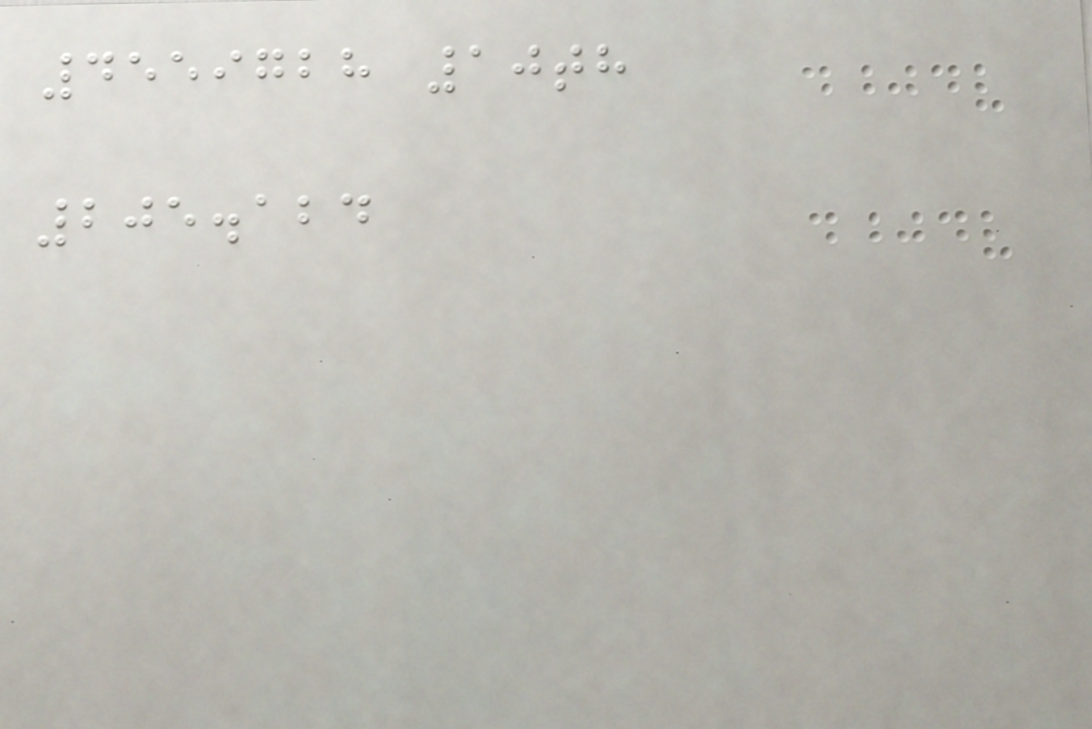4559728 10th
205.124
